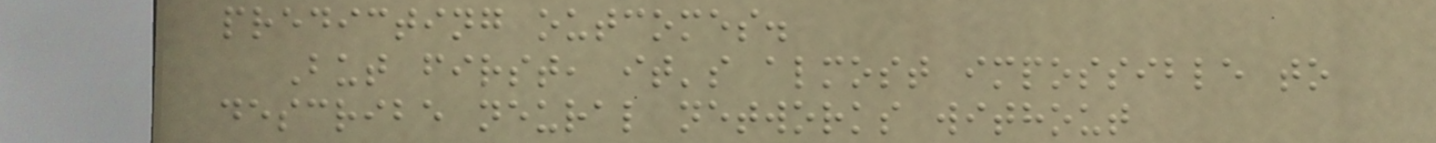predicting outcomes.
But first, it's almost impossible to
describe neural networks without
